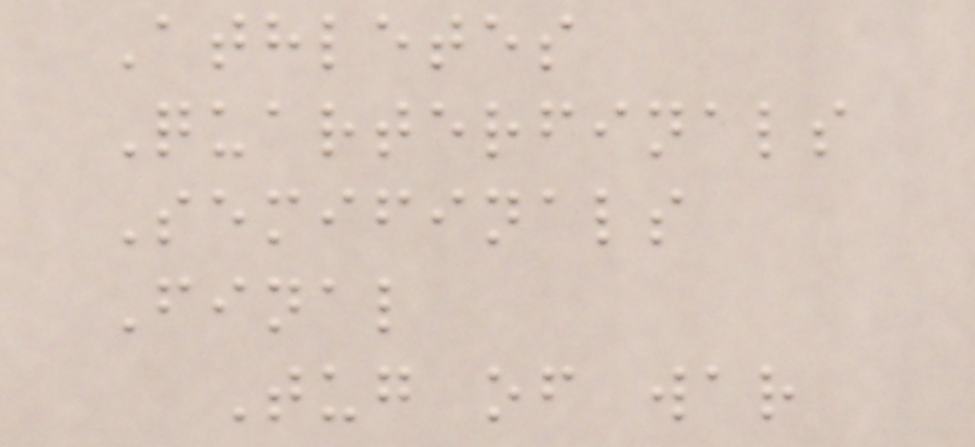Athletes
Quarterfinals
Semifinals
Final
Tug of war
